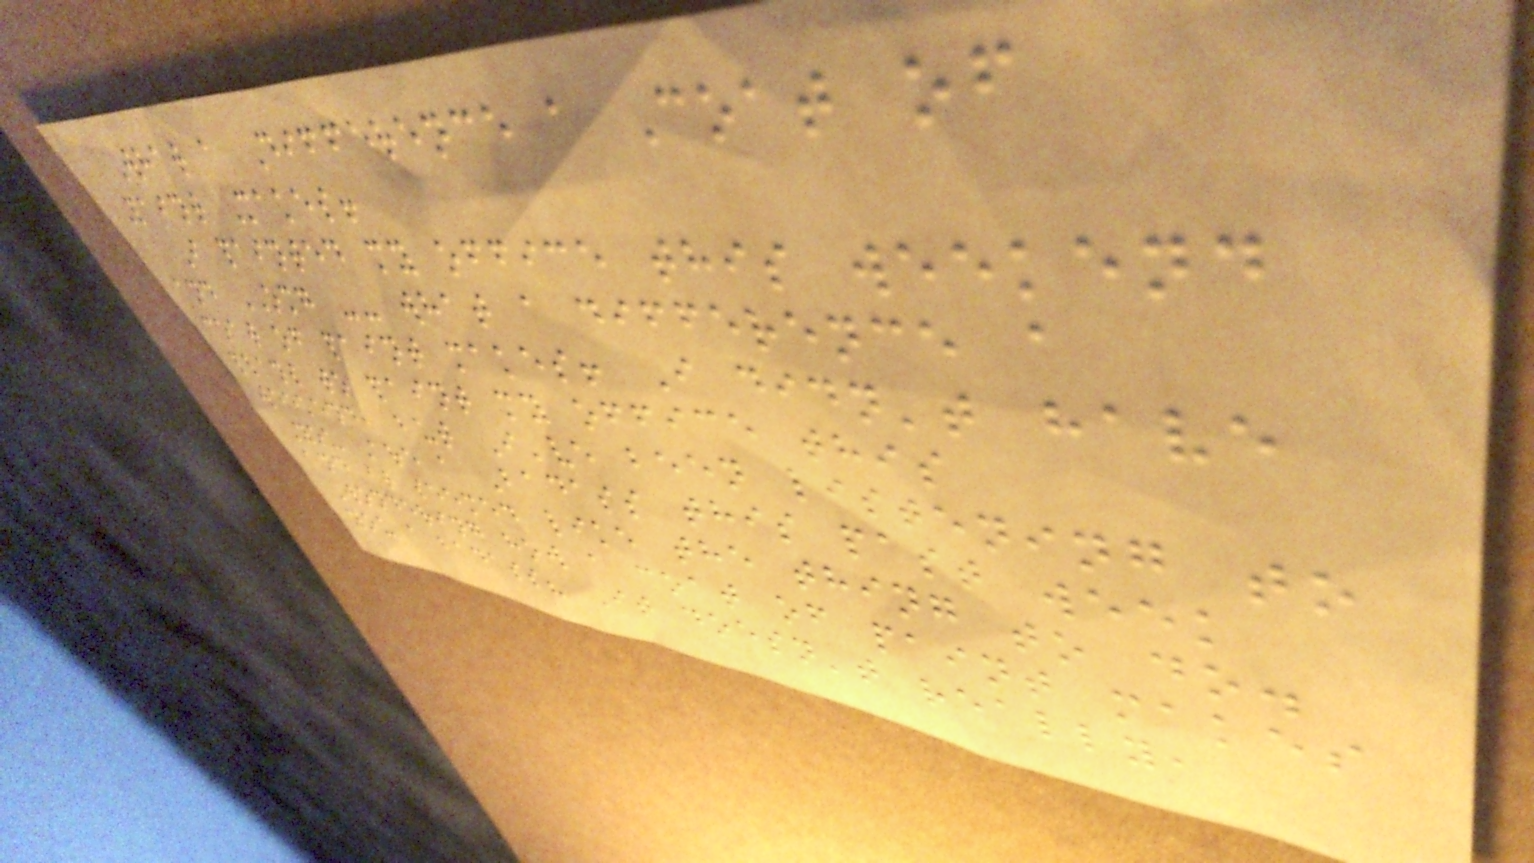What a Difference a Coat of
Paint Makes!
I painted my office this weekend
and OMG -- what a difference a
coat of paint makes! I didn't have
plans to paint my office this
weekend, but I've been listening to
You Are a Badass this past week
and it seemed like the thing to do.
Wondering how a coat of paint makes
you a badass? It doesn't really,
